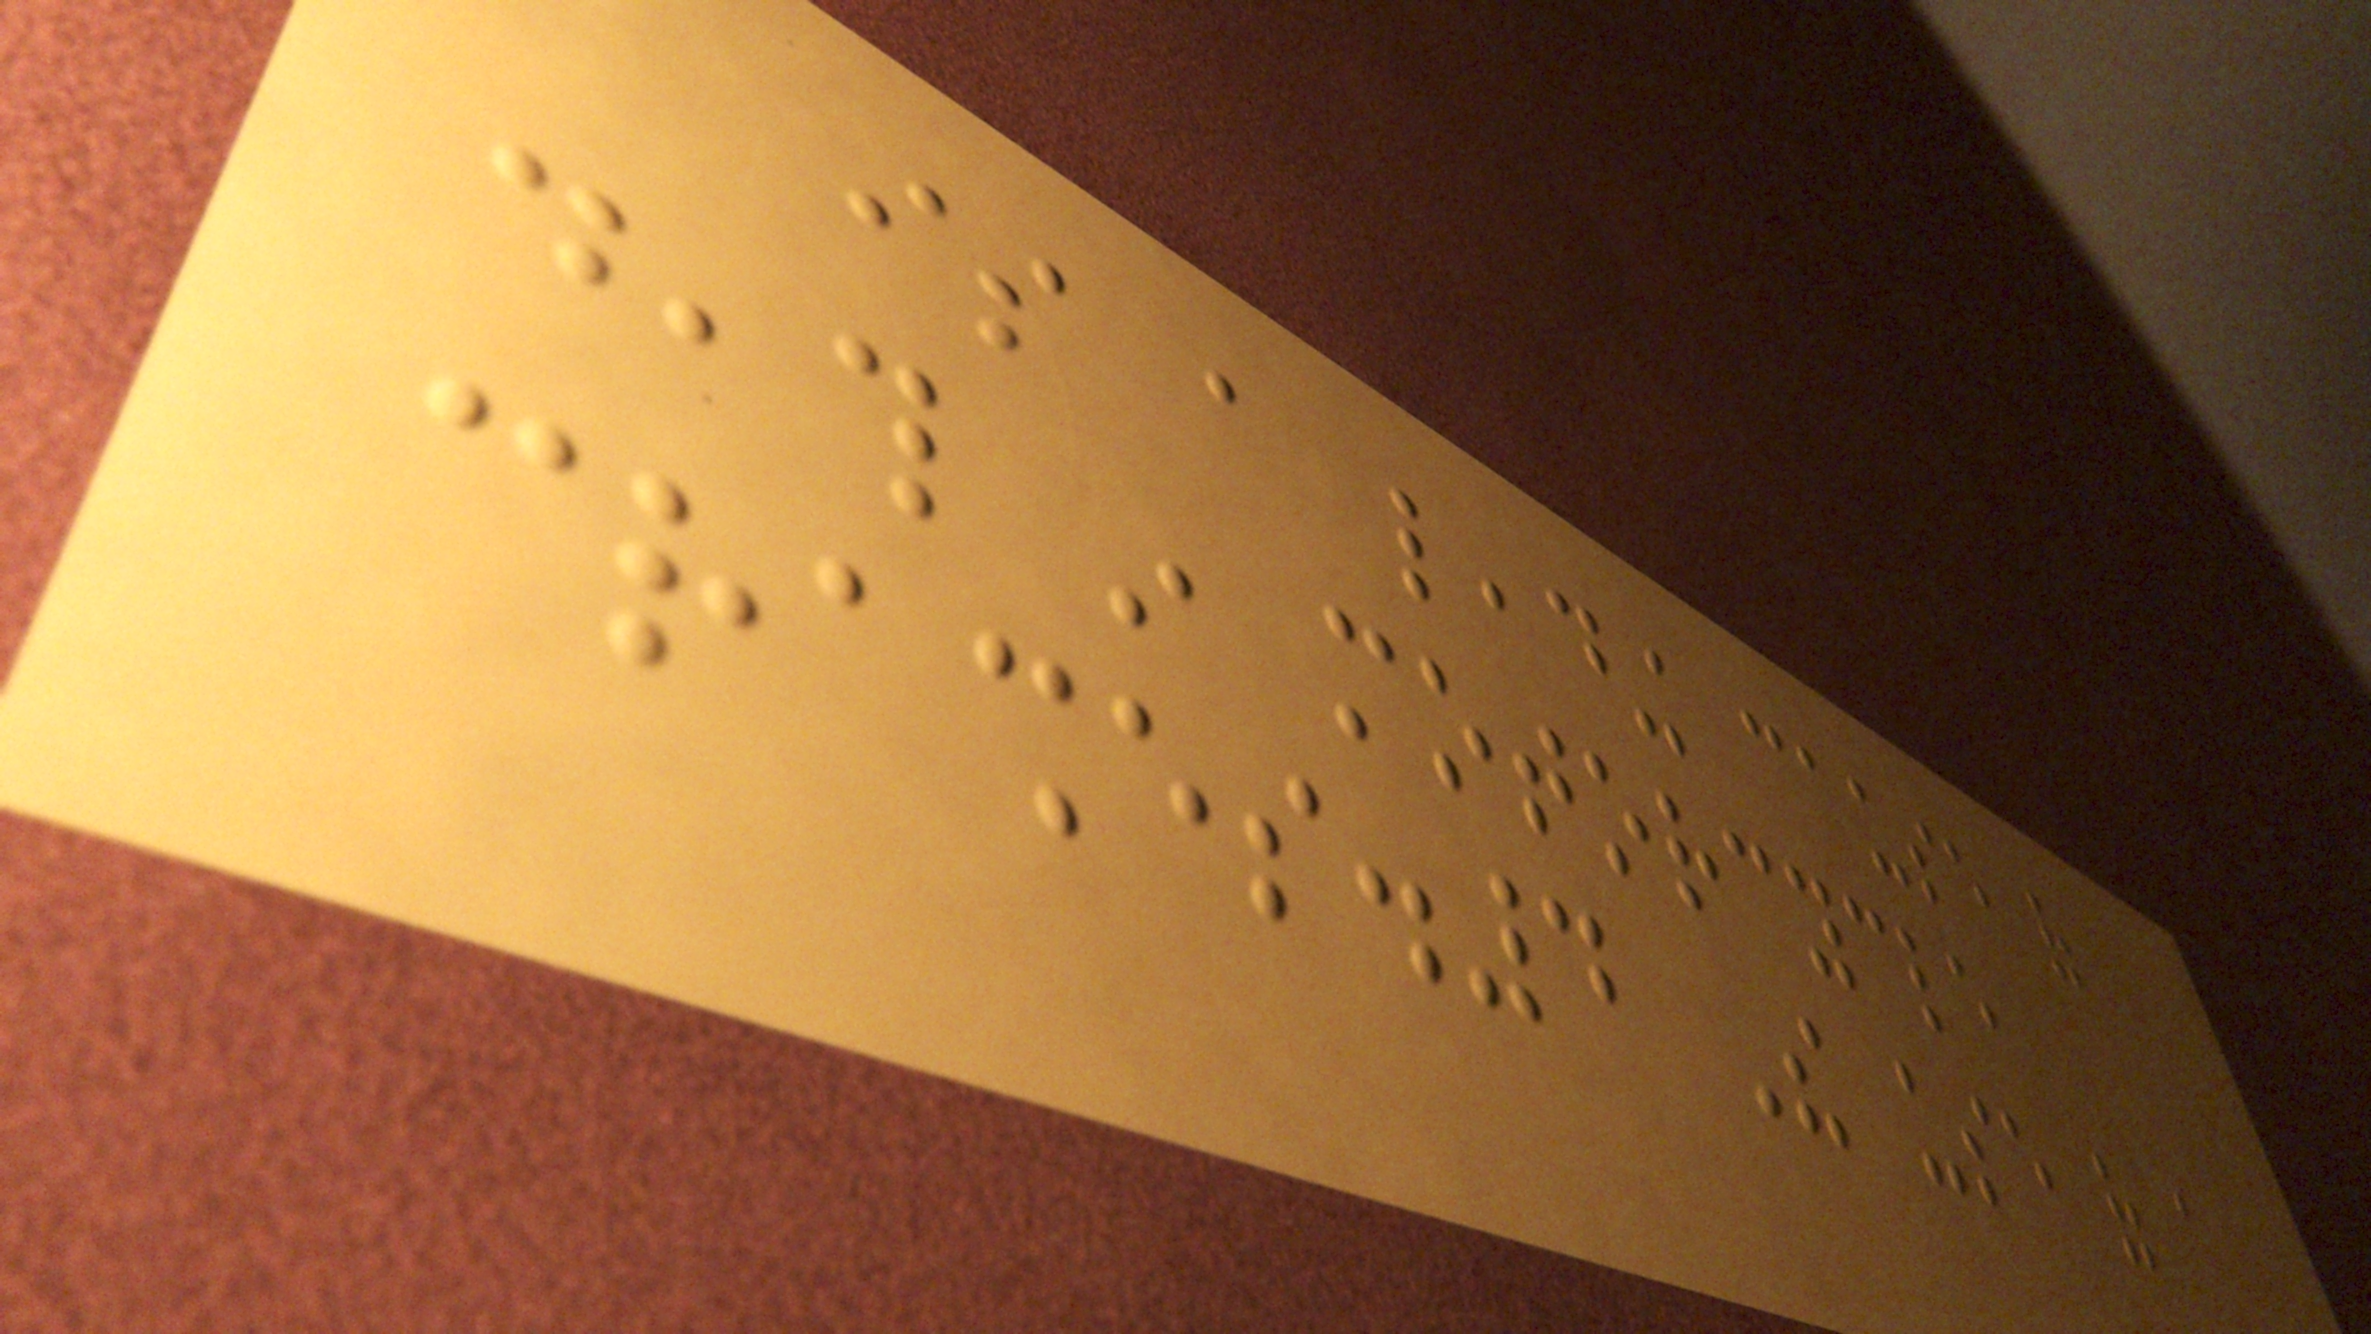is a leading cause of
death in motorcycle
crashes.4 The use of a
